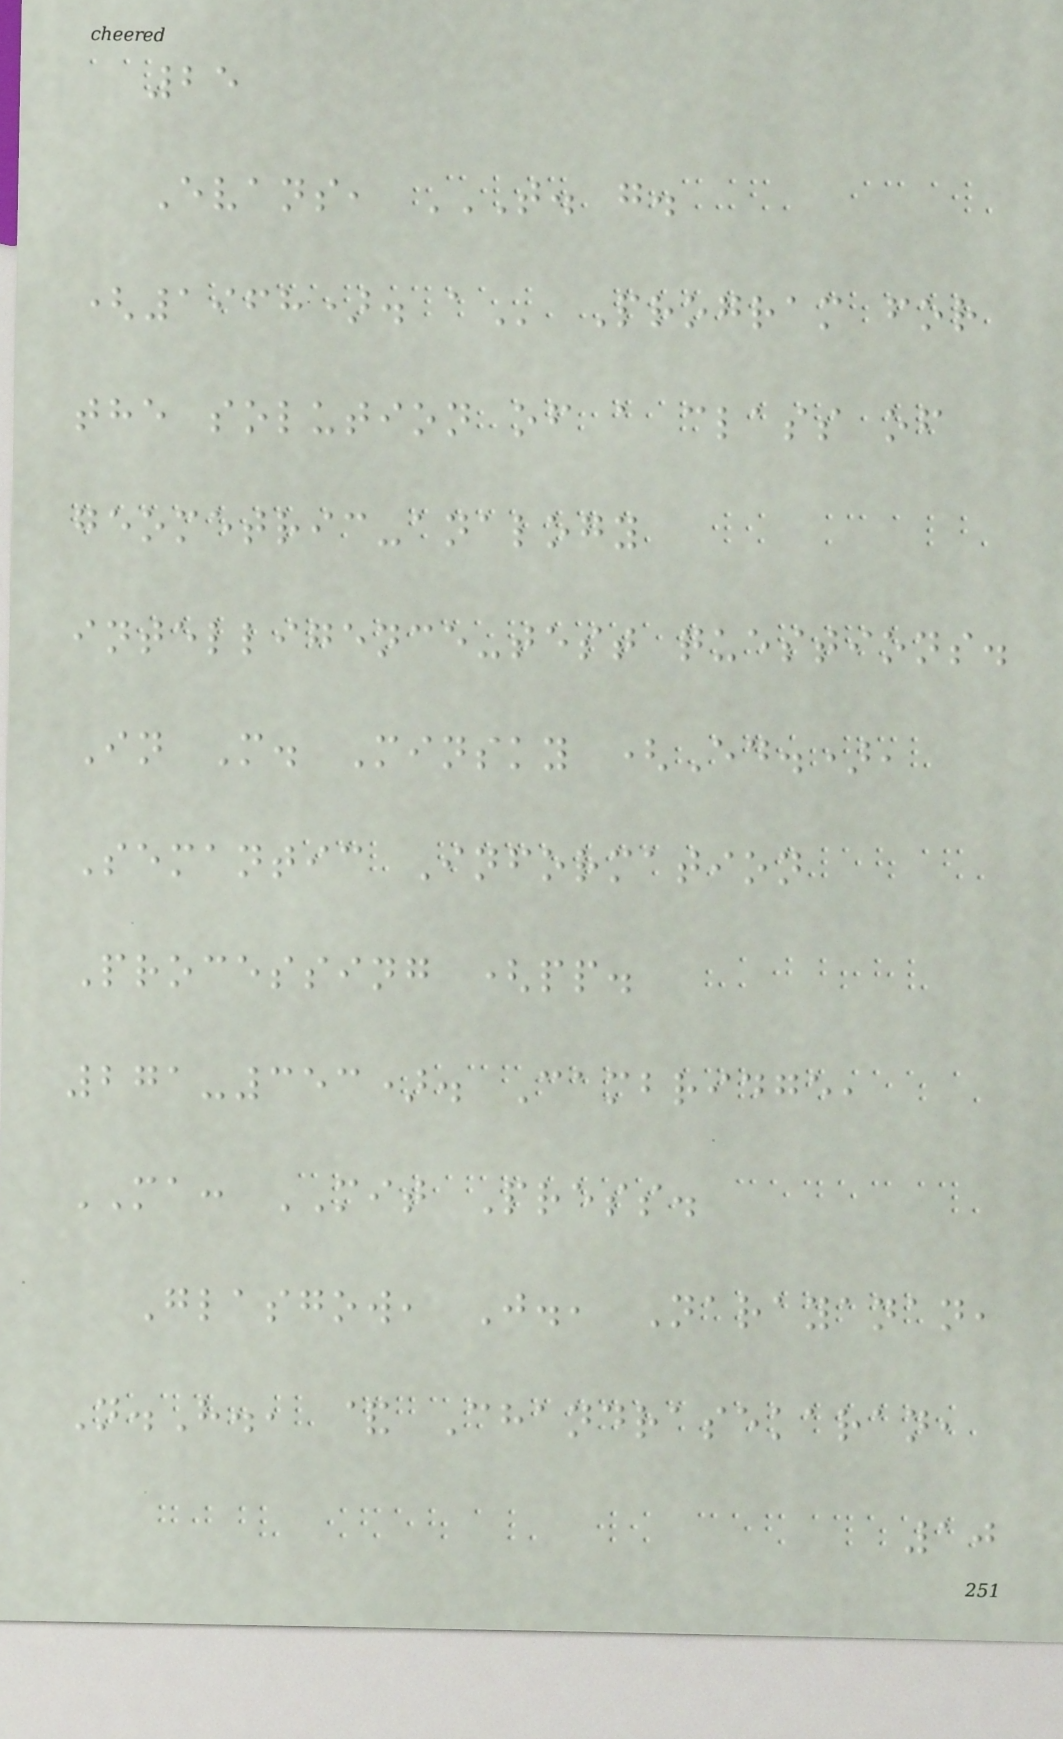25
Evans, T. G.
(1968). A Program for
the solution of a class of
geometric-analogy
intelligence-test questions.
In M. Minsky (Ed.),
Semantic Information
Processing (pp.
271-353). Cambridge,
MA: MIT Press.
Glasgow, J., Narayanan,
N.H., & Chandrasekaran,
10
